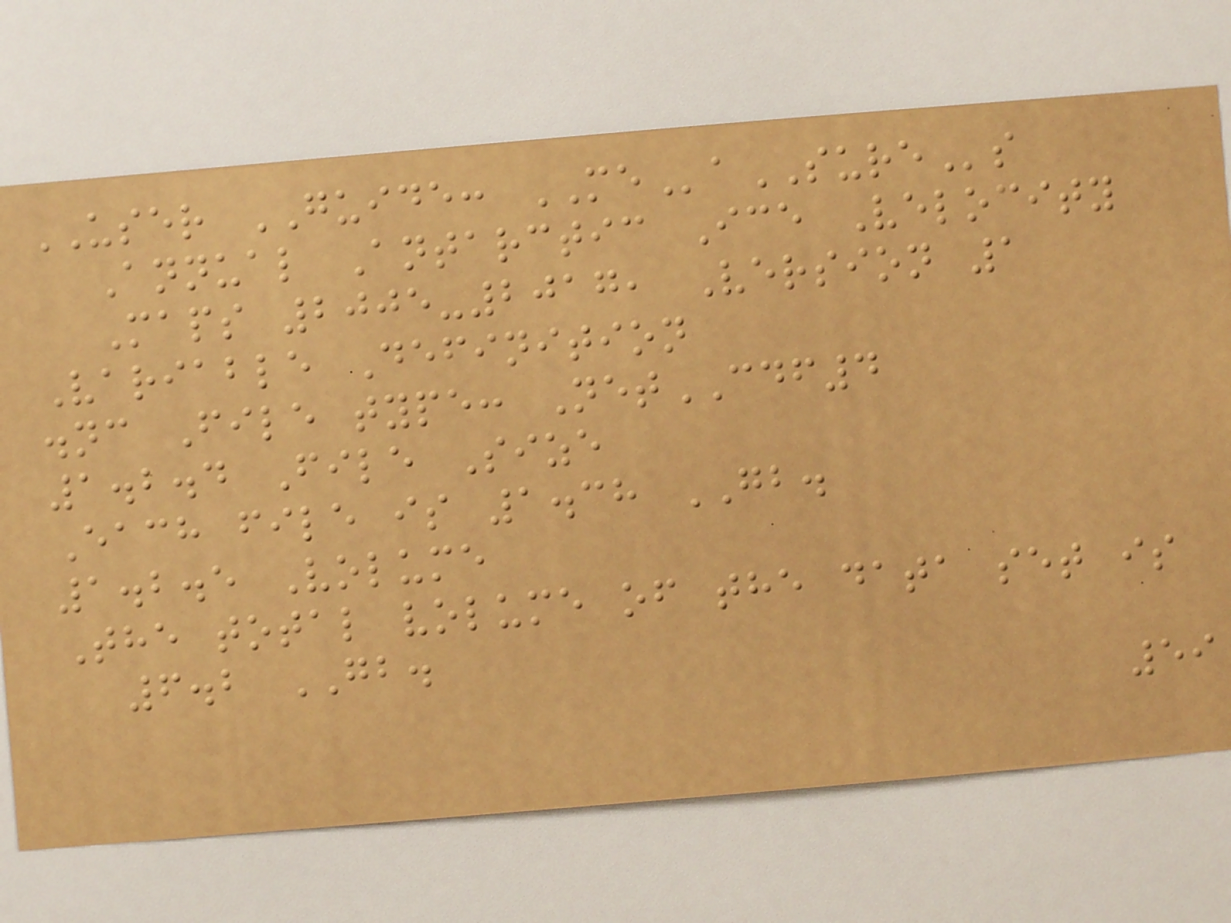USER GUIDE: MEaSUREs
Annual Antarctic Ice Velocity
Maps 2005-2017, Version 1
Variable Definition
.nc File type: NetCDF4
1.2.4 File Size
Each file is 1.38 GB.
1.2.5 Volume
The total volume of the data set is
6.2 GB.
59
